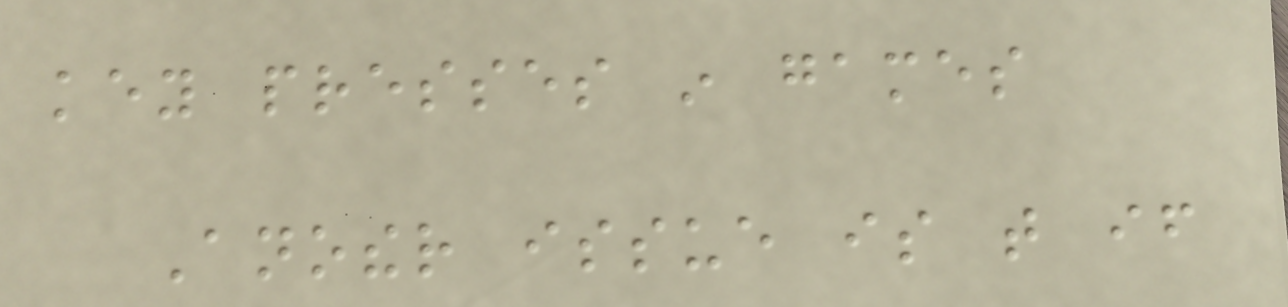key presses in games
Another issue is that if
